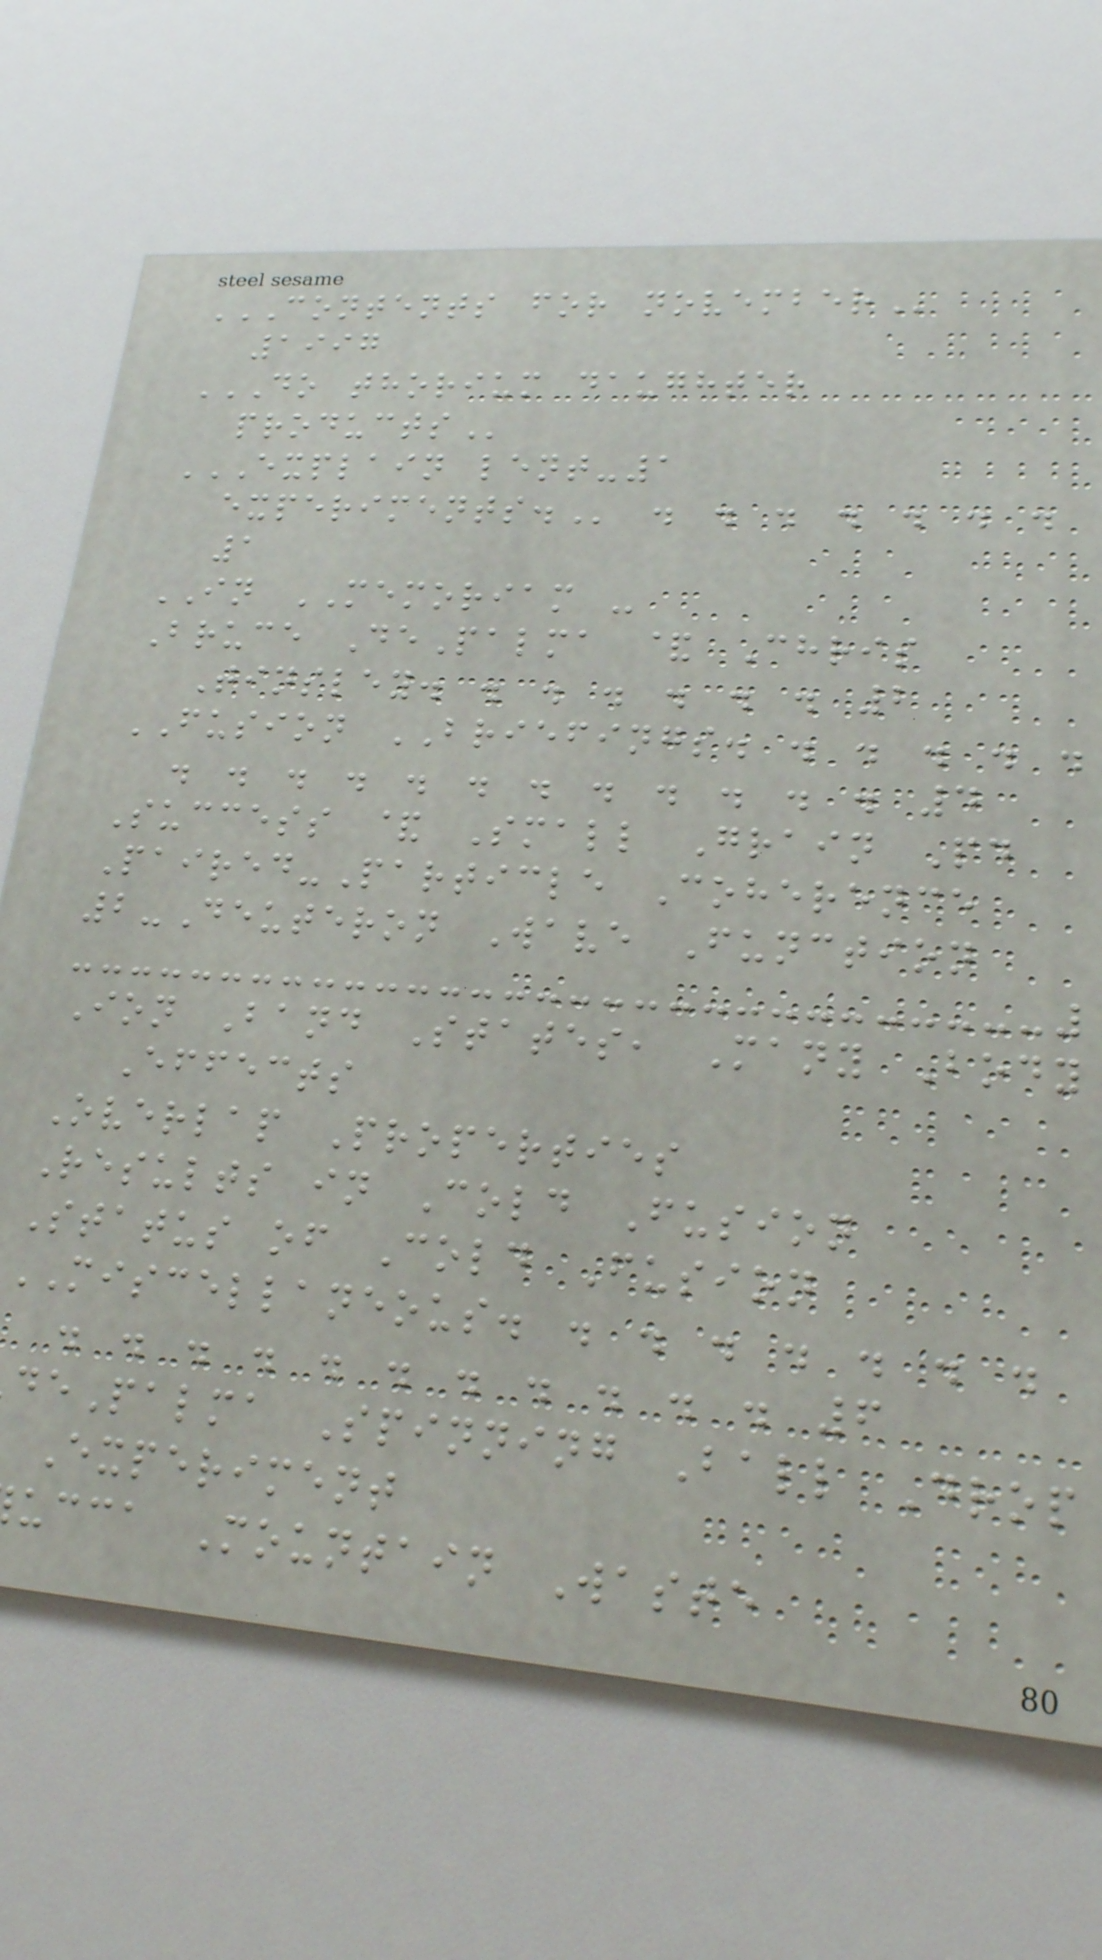CONTENTS FOR NOVEMBER
1997
DO THORIUM DAUGHTER
EXPLAIN LENT-1
. . . . . . .
1
IN MEMORIAM -
Bruce DePalma & Chris
Tinsley. . . . . . . 2
FUSION BRIEFINGS. . . . . .
. . . . . . . . . . . . 4
Success & Small Grain Pd
Paired-Particle Coherence
2-Deuteron Wave Function
Ion Band States, Many Body
Effects
Overlap Properties
Results in Cold Fusion
Status of Cold Fusion
MISCELLANEOUS. . . . . . . .
. . . . . . . . . . . 6
ePalma Spinning Ball Drop
Experiment
ucca Mountain Waste
